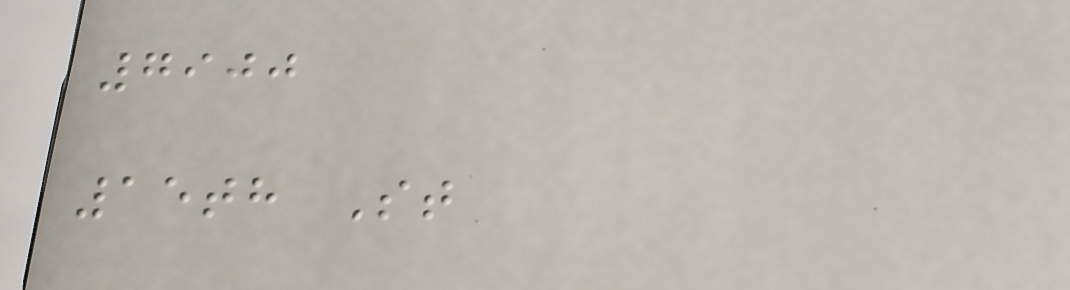7900
15th St
